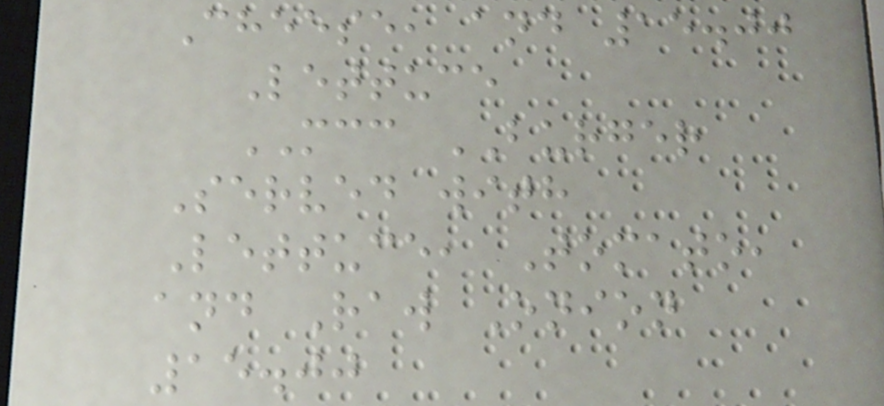Cheese, and 15.00
Lettuce
MCC BURGER
Served with
Lettuce, Tomato,
and Raw Onion
15.00
